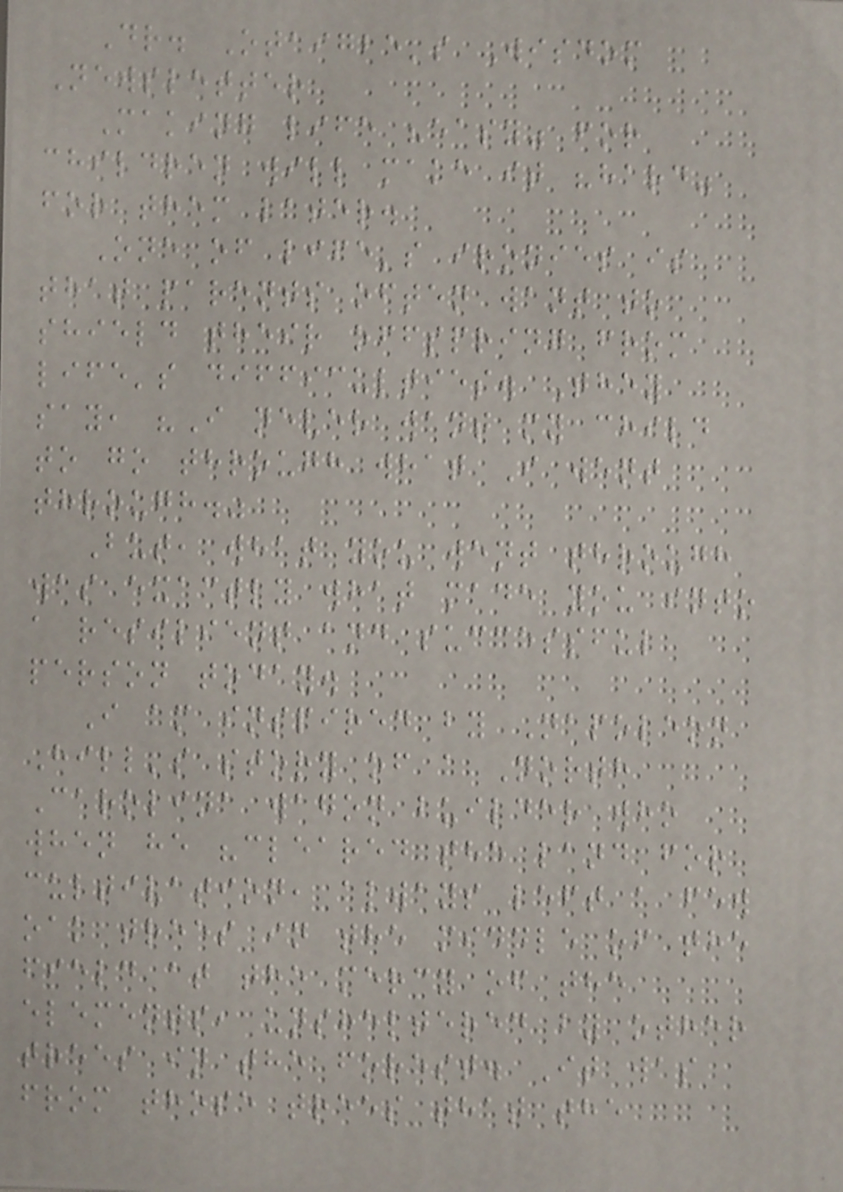Dr. Otaigbe's Wisdom
Newsletter
Making life "easy" for
children will make it "hard"
for them later.
One of life's ironies is
that parents often want to
shield their offspring from
life's difficulties. They
say, "I never want my child
to go through what I went
through."
But, what you went through
was exactly what made you into
a resilient and successful
person today.
I am inspired by Napoleon
Hill's story of a North
Carolina wagon builder who
when he "cleared the land for
cultivation, always left a few
oak trees in the middle of the
field at the mercy of the
elements, unsheltered by other
trees in the forest. It was
from those trees that the
